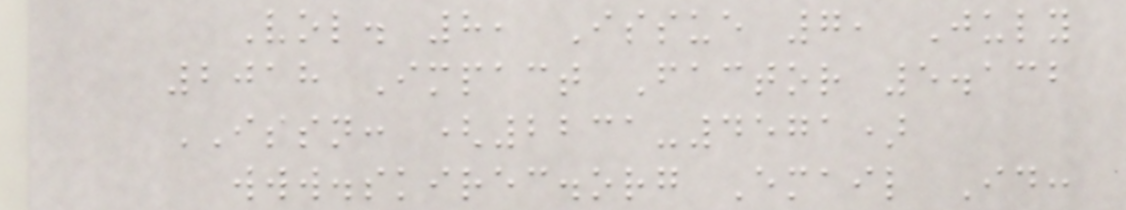Vol. 8, Issue 7, July
2018 Impact Factor 5.132
ISSN: (2231-4571)
www.skirec.org Email Id:
